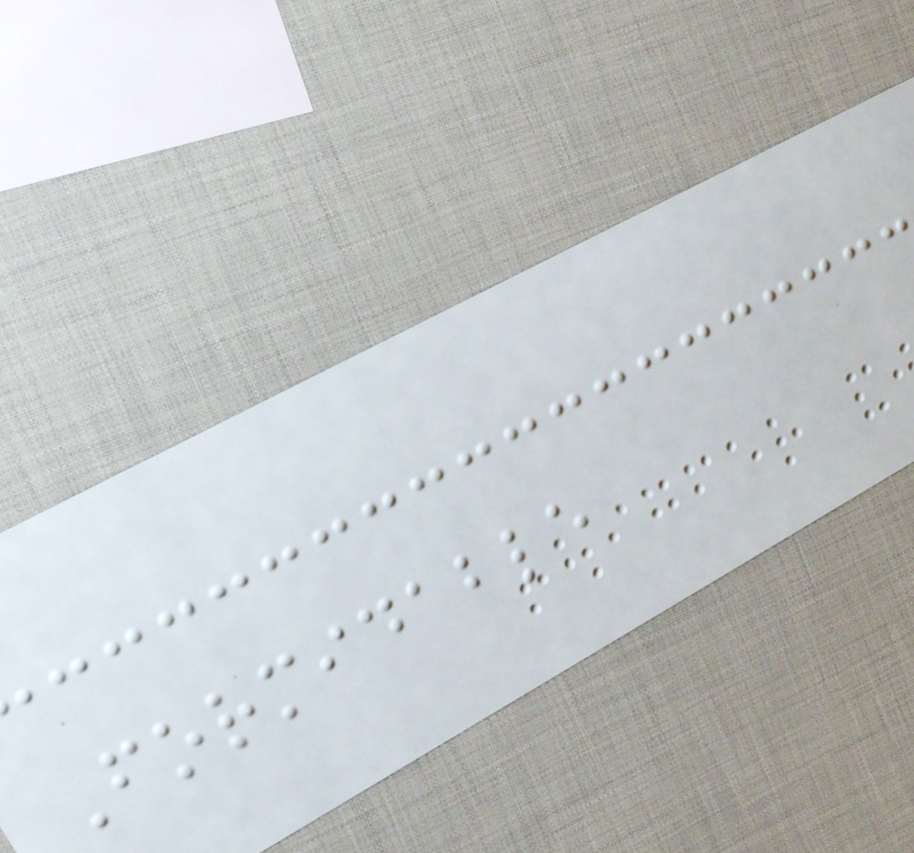Formidable
